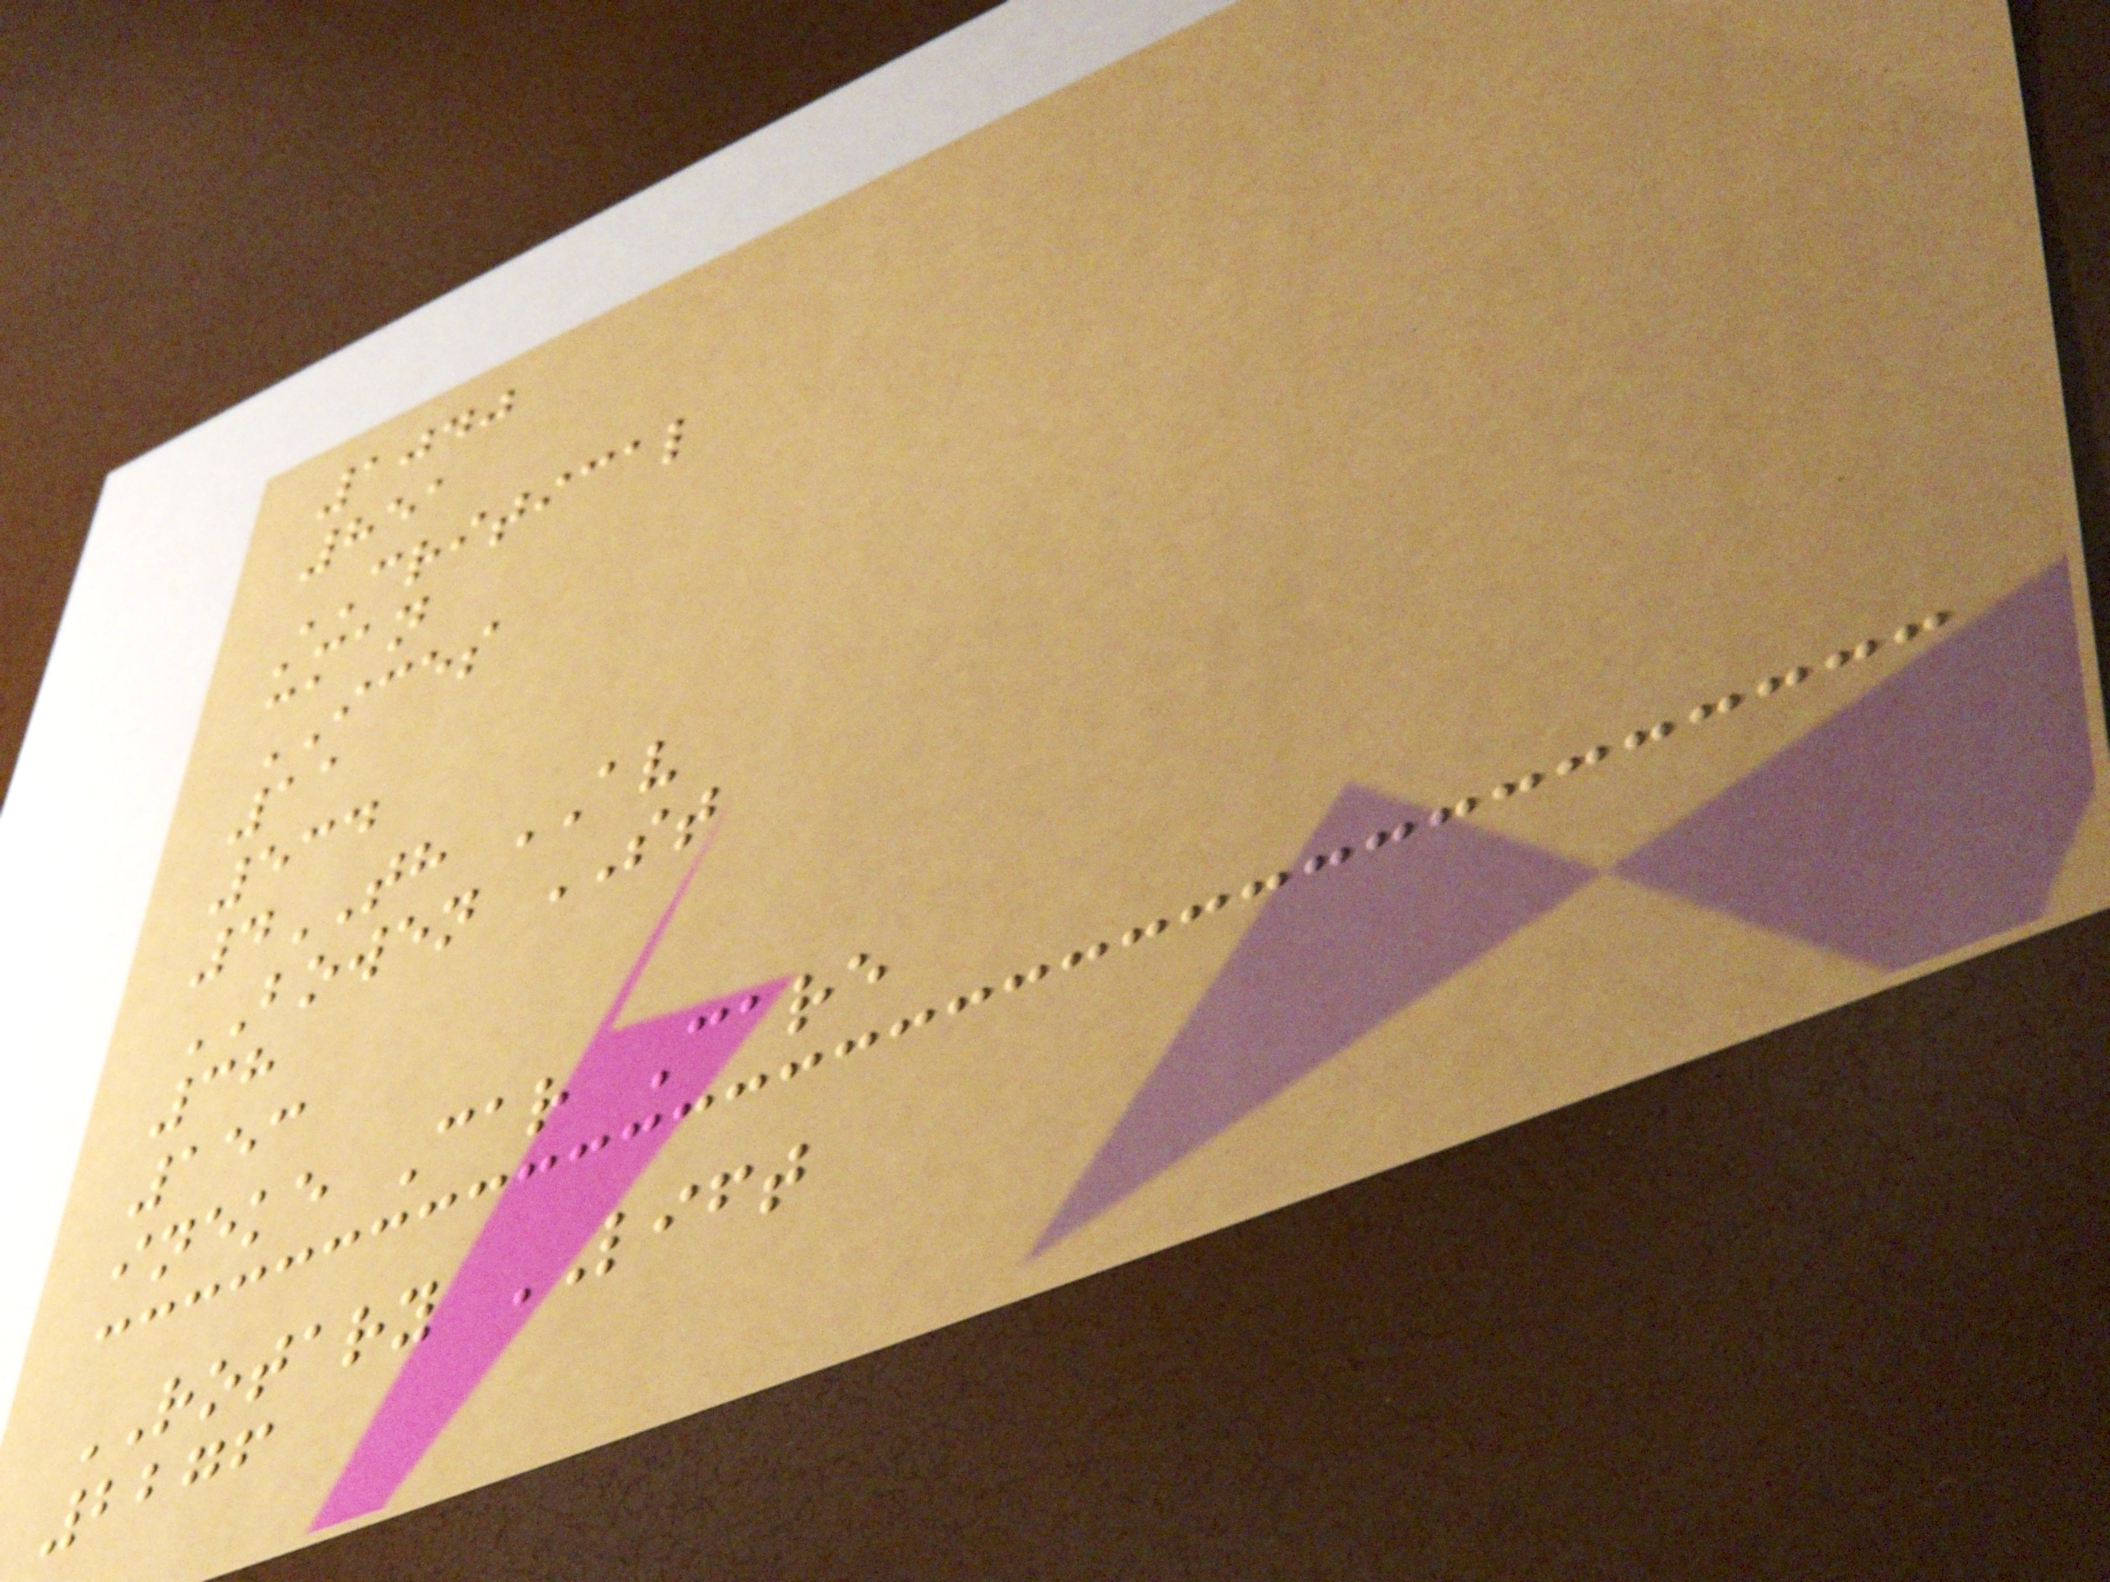1040
851
CRITICAL
uman
ICES
11
534
4TH AV
BOWEN ST
38
153
ineke Car Care
ROTARY LIFT
2276
